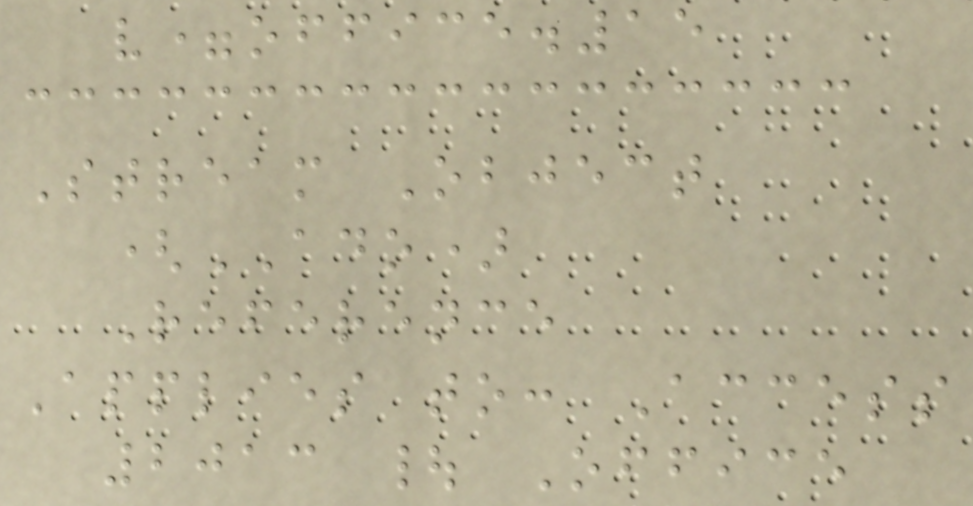v=office.15
Stream Object
(ADO)
Reference
Applies to: Access
2013 | Office
